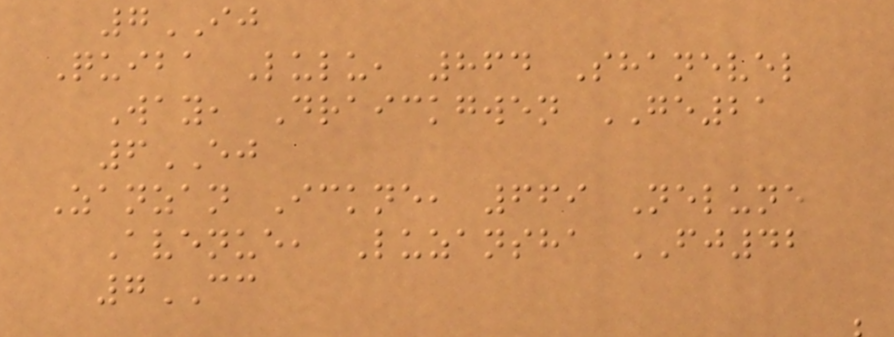7IJ
Quiba Lulu, 864 Shanevel
Way, Draickgwen GE21
6EJ
Zanzan Ickne, 669 Nelune
Avenue, Luzansha FJ42
7CC
